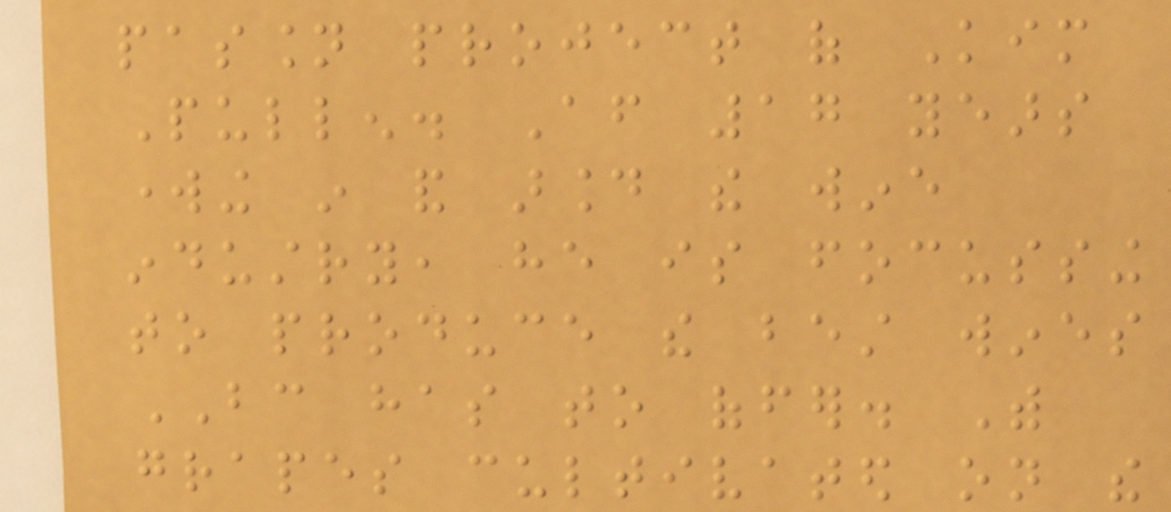passion project of Kim
Pullen. After 17 years
working in and around the wine
industry, he is focussing
to produce the best wines
BC has to offer. With
grapes cultivated on the
